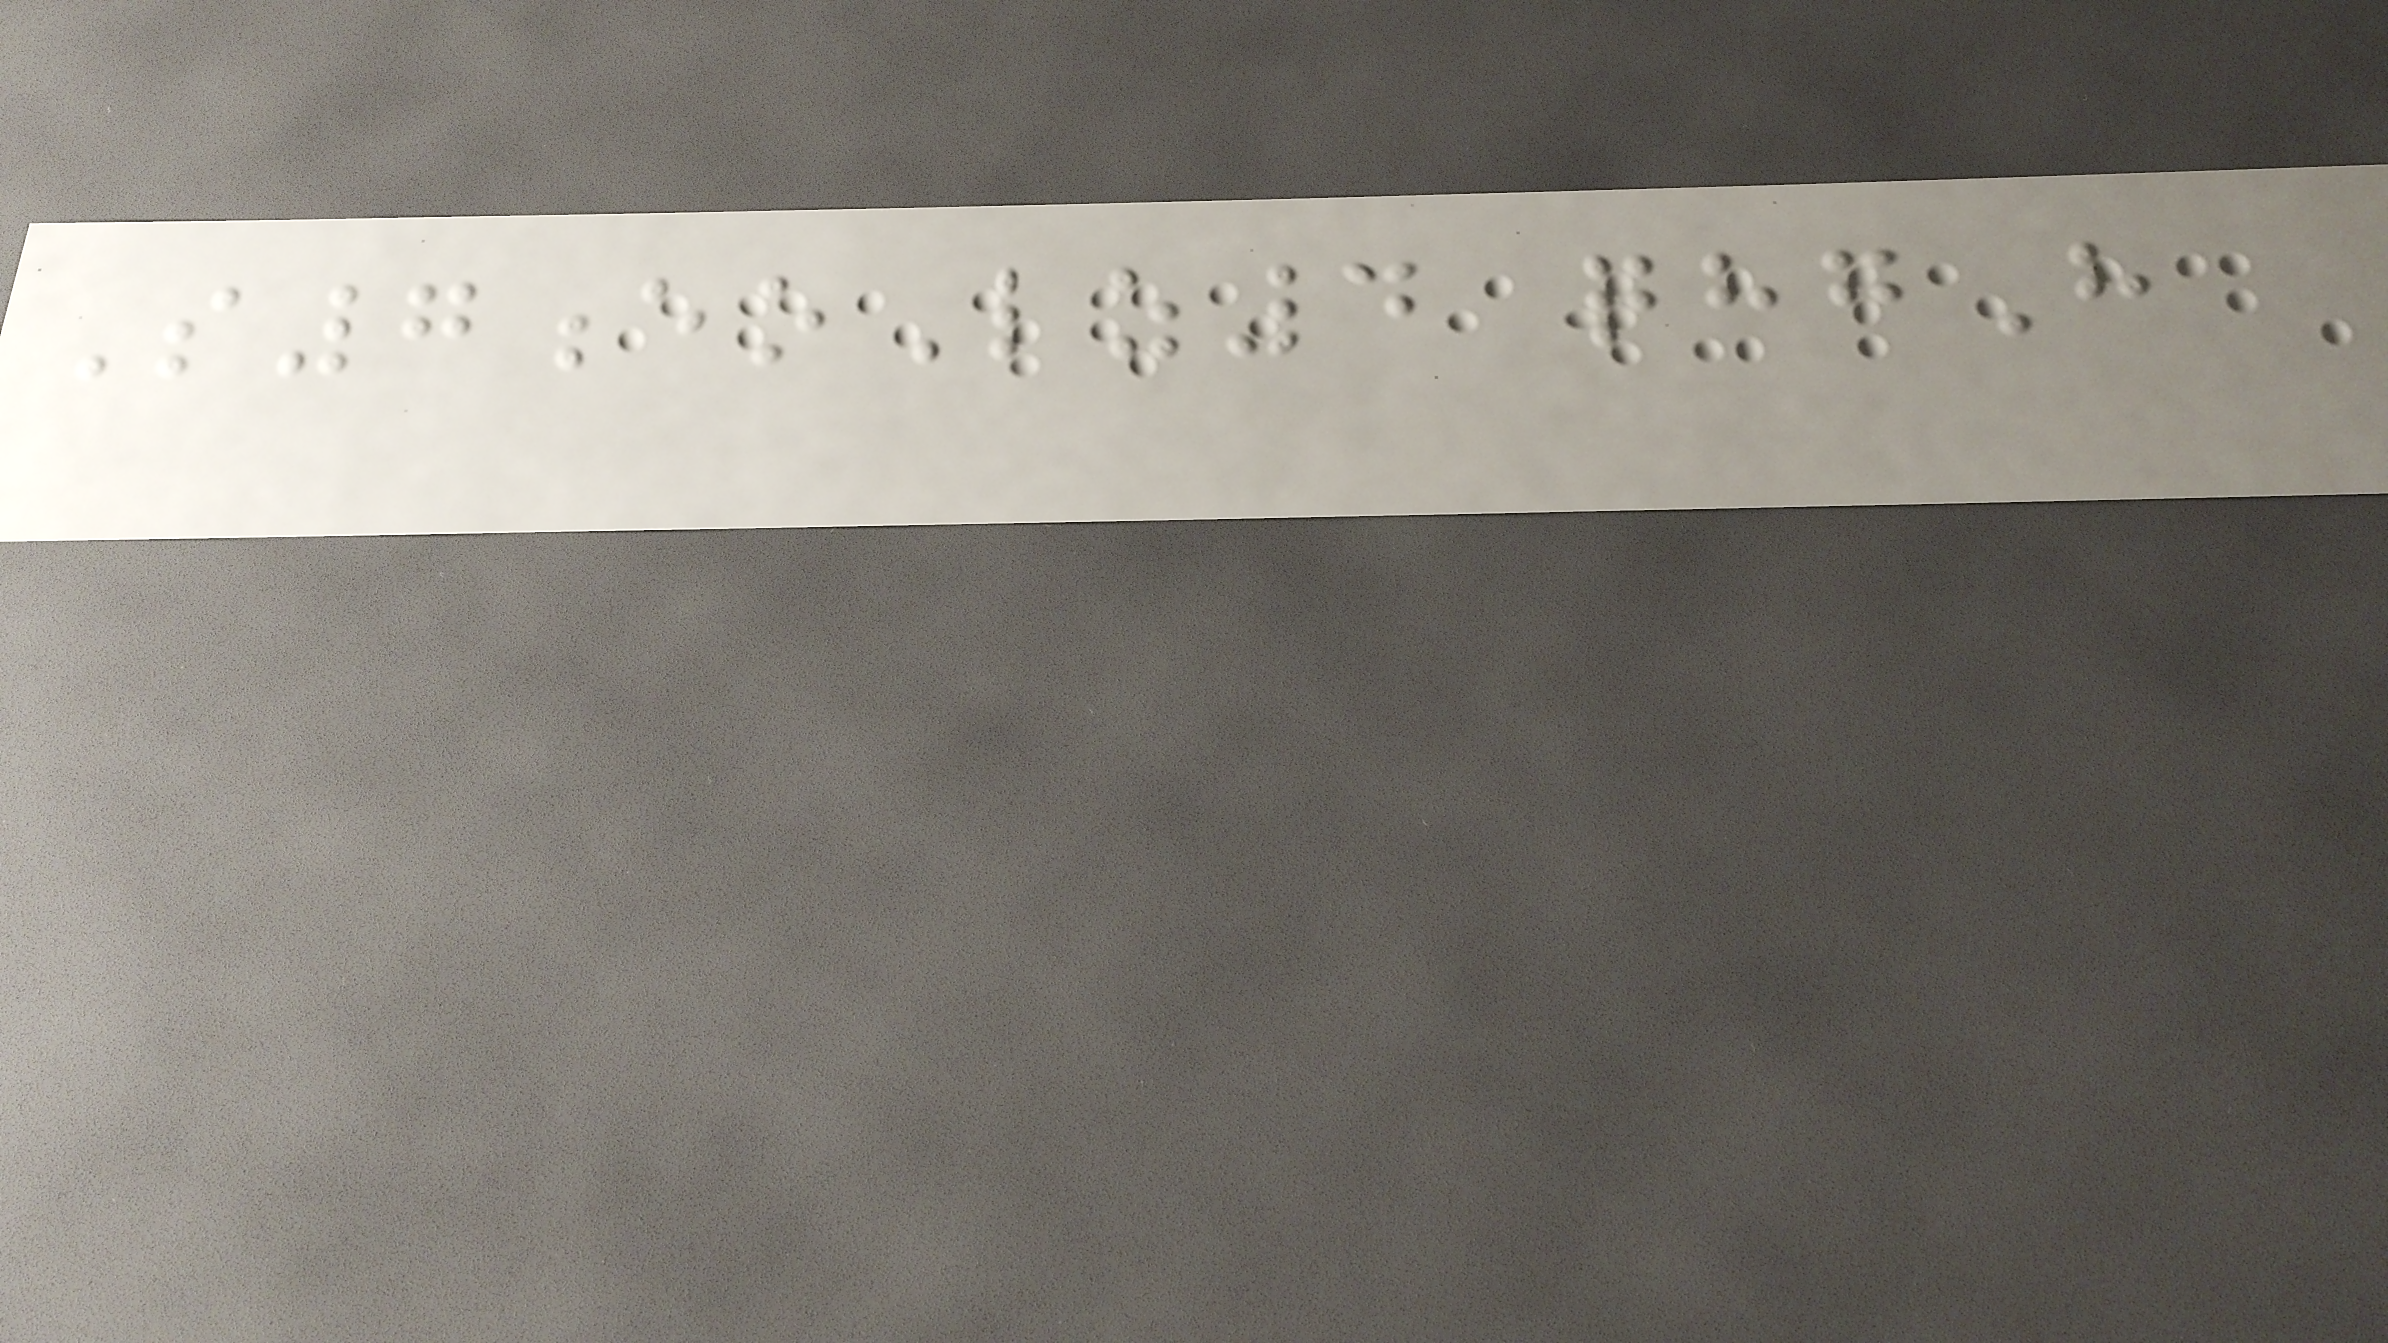S7eoLz4 qhgH
